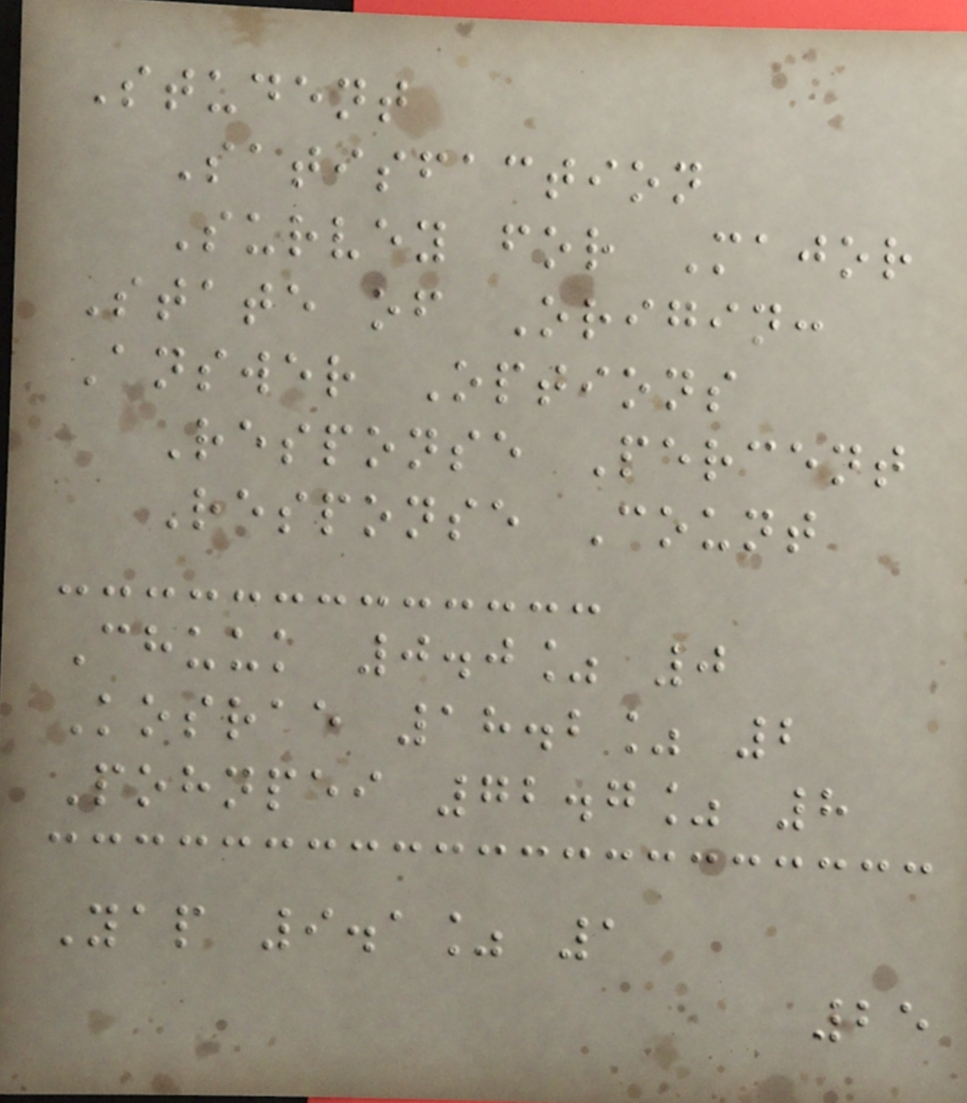Student
Satisfaction
Survey for Major
State of Origin:
Answer Options
Response Percent
Response Count
Chuuk 0.0% 0
Kosrae 18.2% 2
Pohnpei 72.7% 8
Yap 9.1% 1
25
